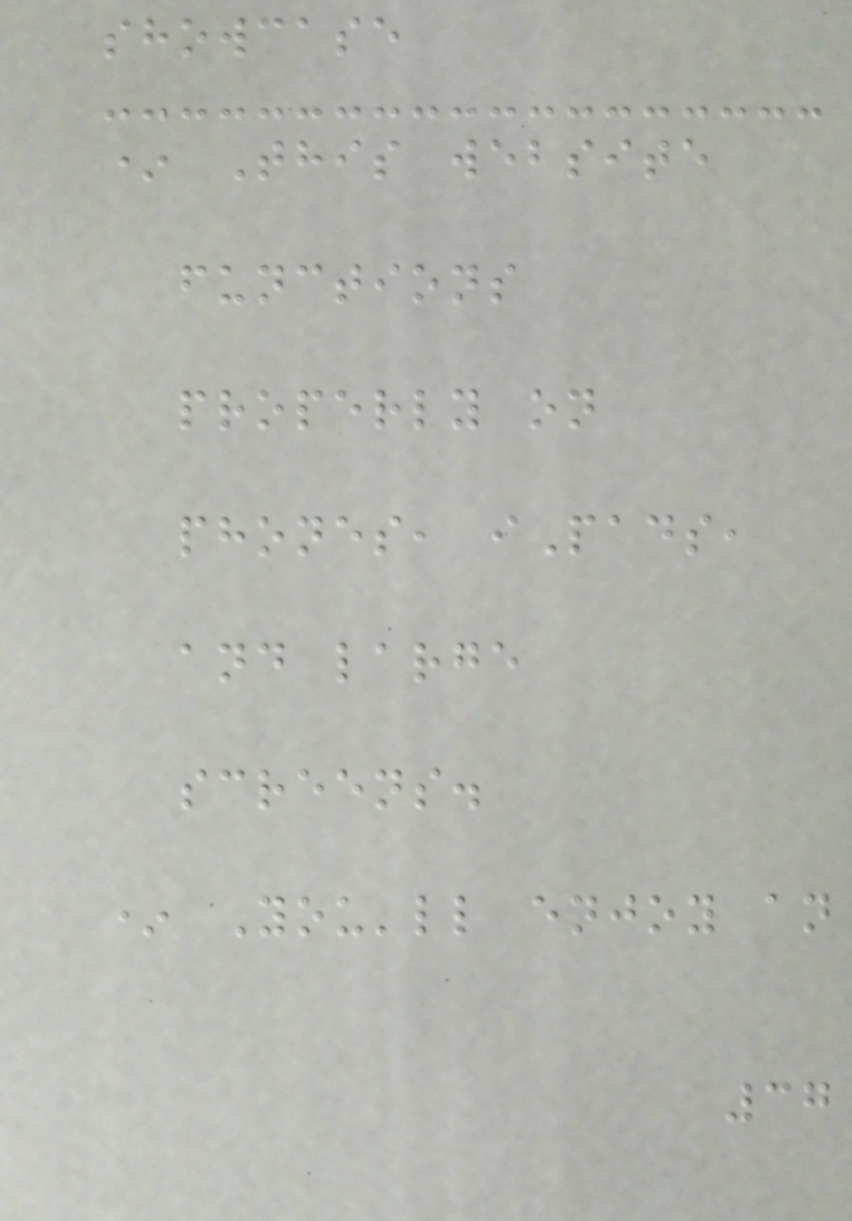showcase
* This website
functions
properly on
phones, iPads,
and large
screens.
* You'll enjoy an
37
